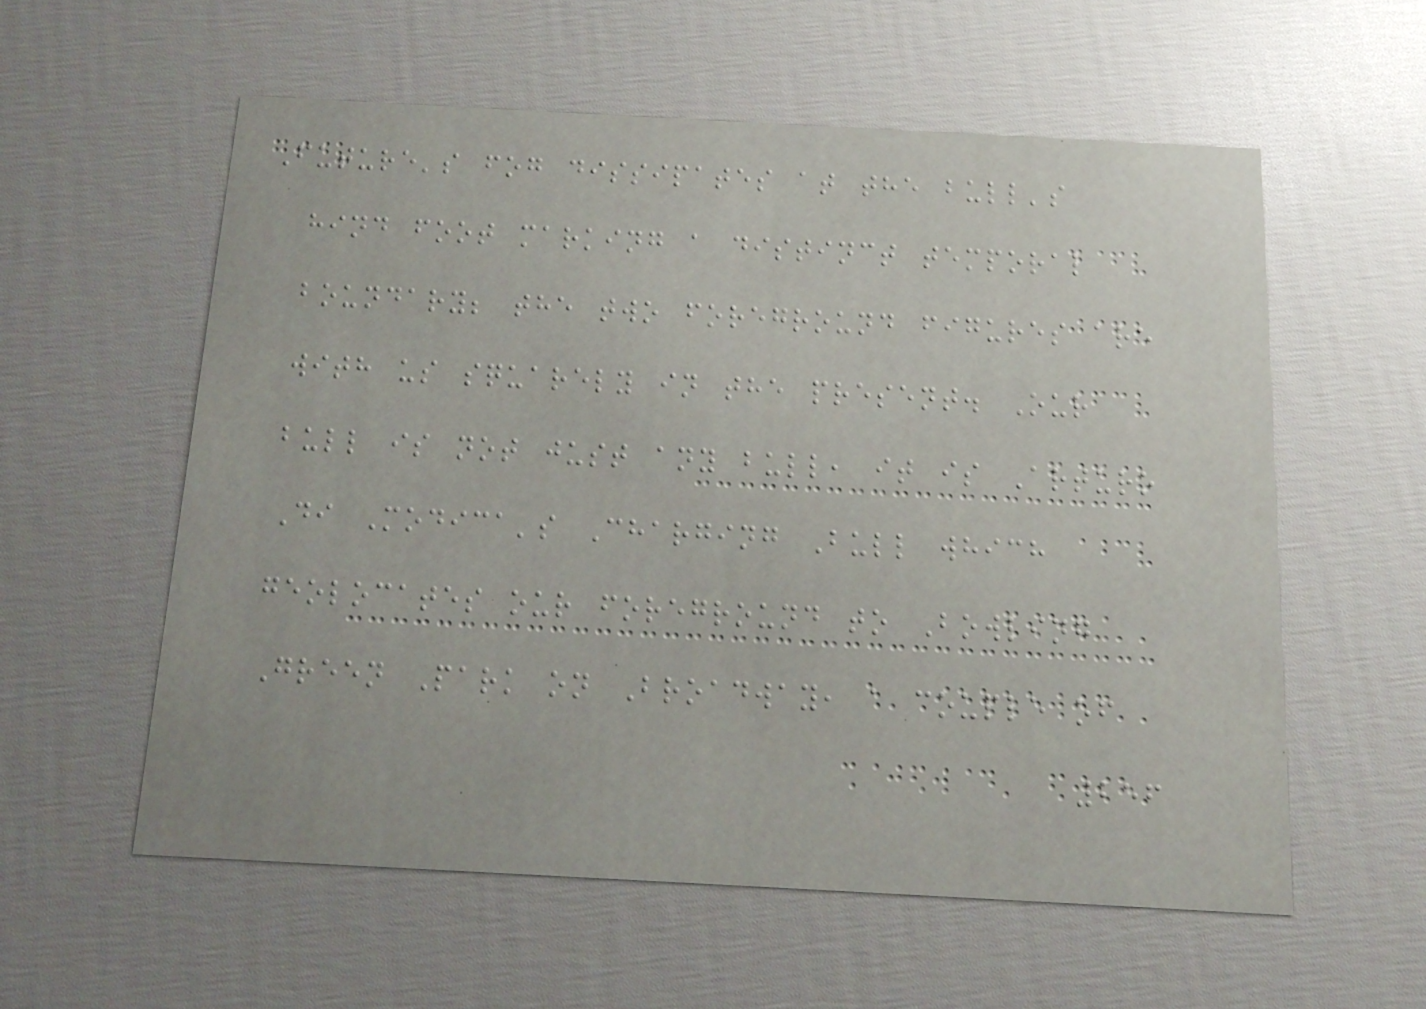Future's fog dissipates at the bull's
hind foot marking a distinct temporal
boundary; the two foreground figures are
with us squarely in the present. Our
bull is not just any bull, it is Arturo
Di Modica's Charging Bull which
geolocates our foreground to Bowling
Green Park on Broadway, a couple of
256
